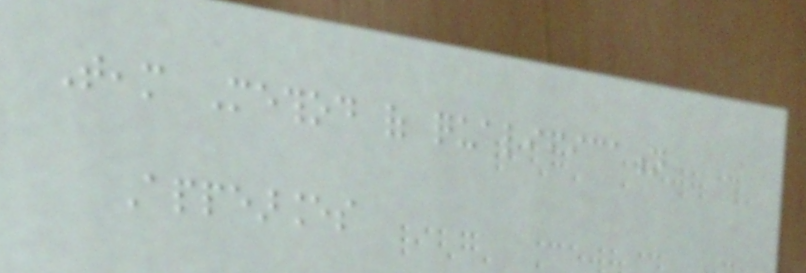Team Method of qualification
Appearances
